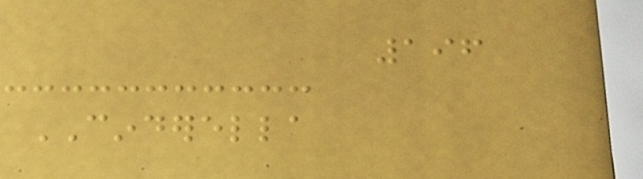196
CINDERELLA
